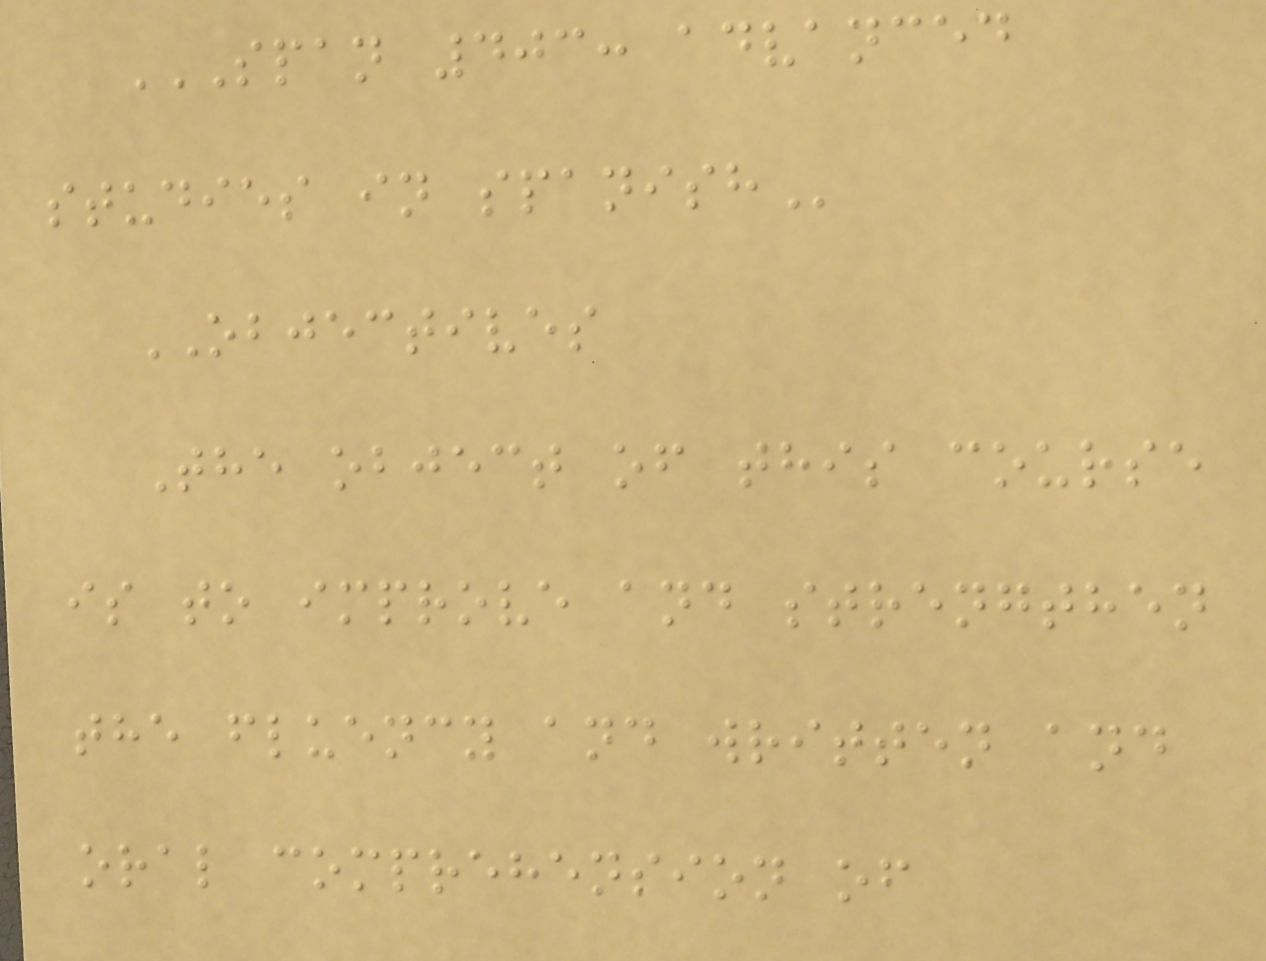SPAN 403: ADVANCED
STUDIES IN SPANISH
OBJECTIVES
The object of this course
is to improve and strengthen
the fluency and written and
oral comprehension of
